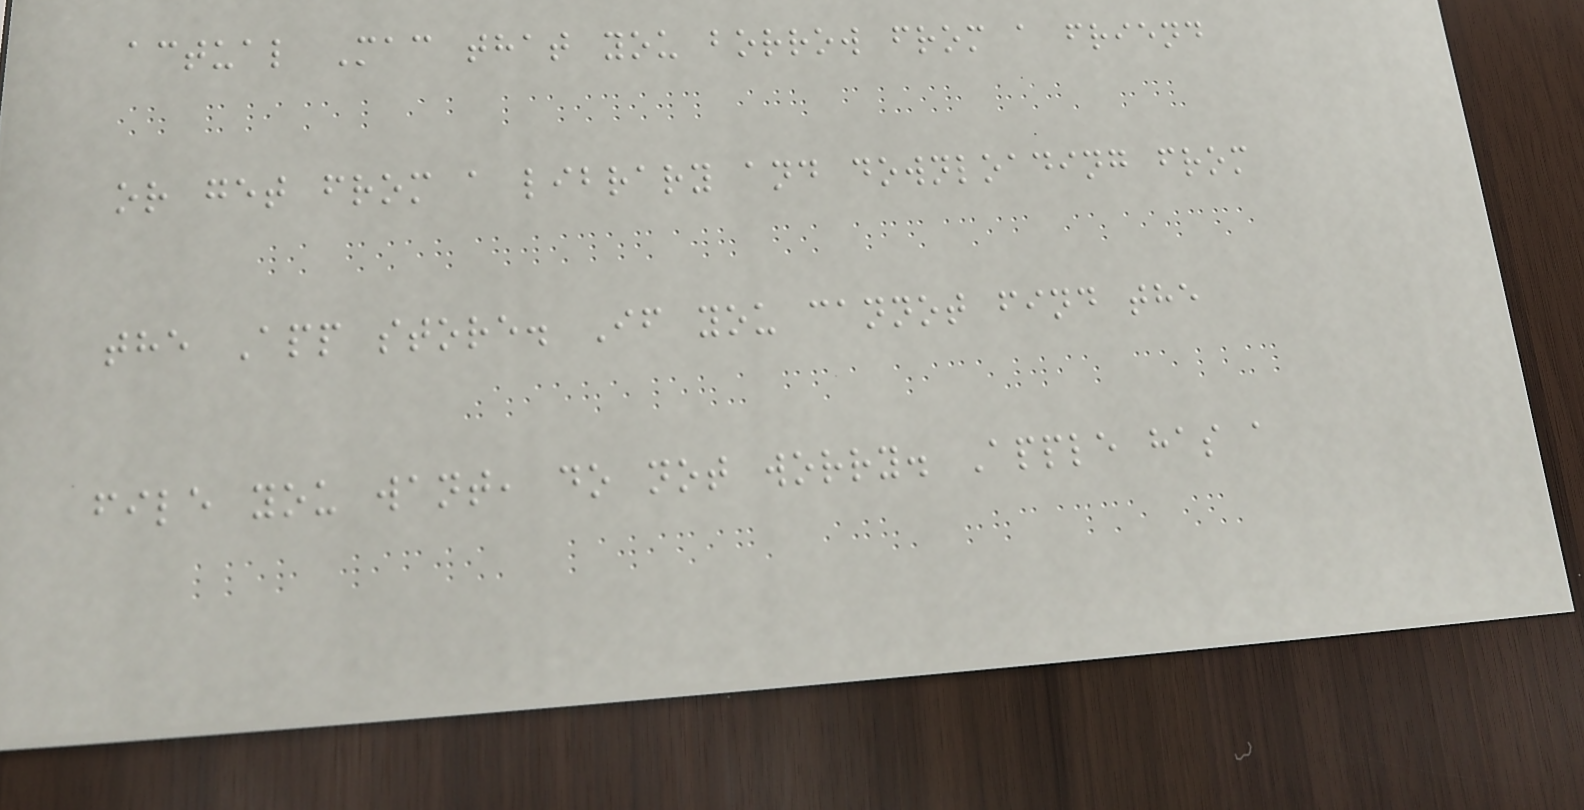actual Mac that you borrow from a friend
or get from a library and downloading from
the App store. If you cannot find the
file you want, do not worry. Apple has a
